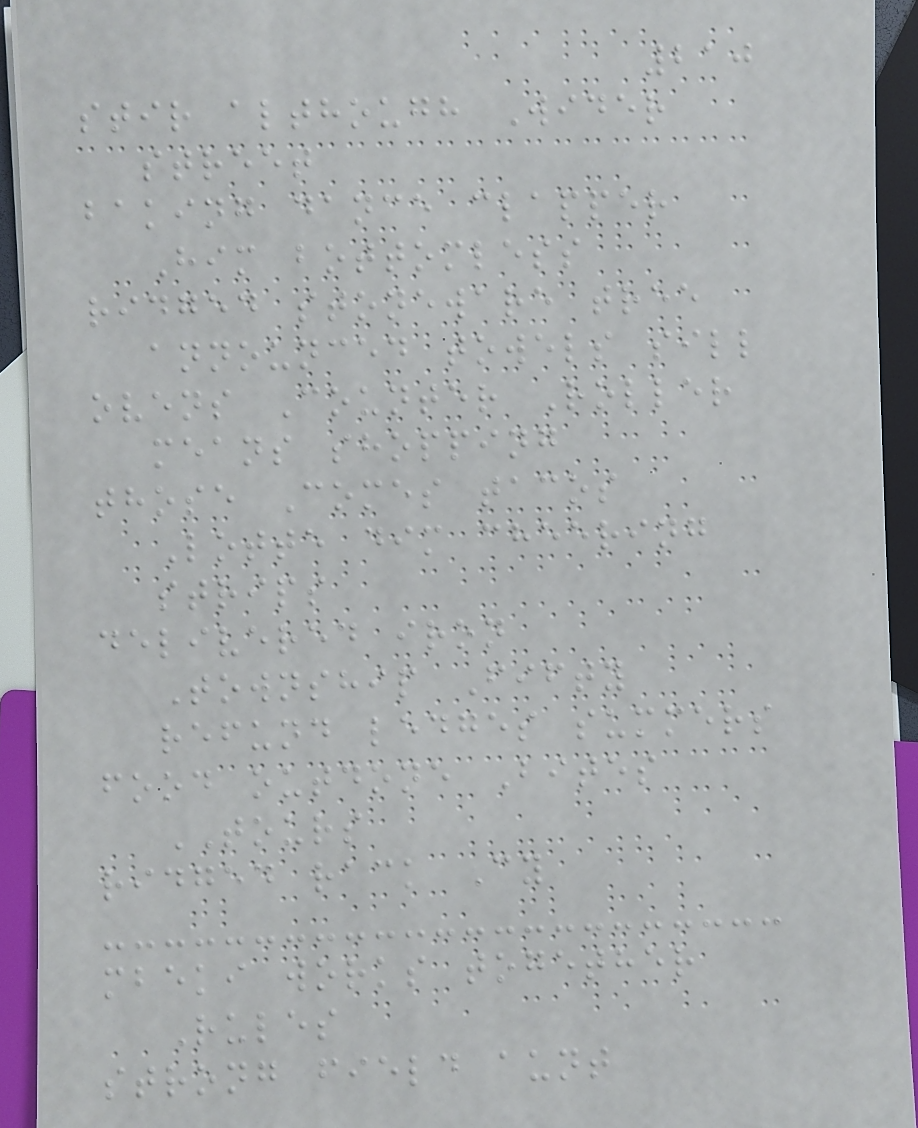210
stir although Wider
street
baking dance clapper
Him bottomless
ridged stoneware tree
announced towels sill
ovens Counter Roller
means shopping
those Comes tacos
Lotte dim cheering
strips
delivered iron
Township Fifty
refund ledges summers
food outdone Bites
TOURS
ridged rack Cy
mbeki works together
Rules
strong field aunt
